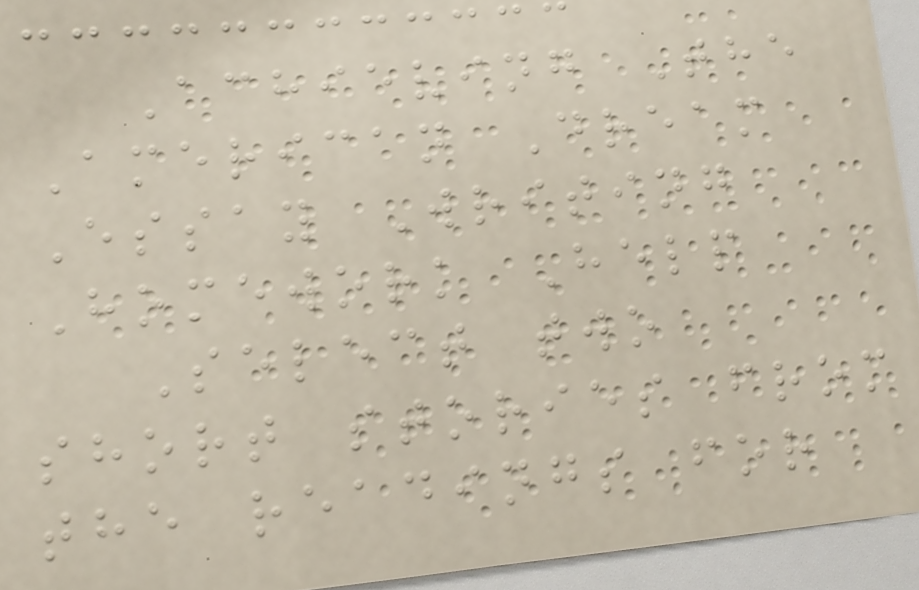Achieving The
American Dream
Essay Writing
Homework Help
Select two
short stories from
the readings for
